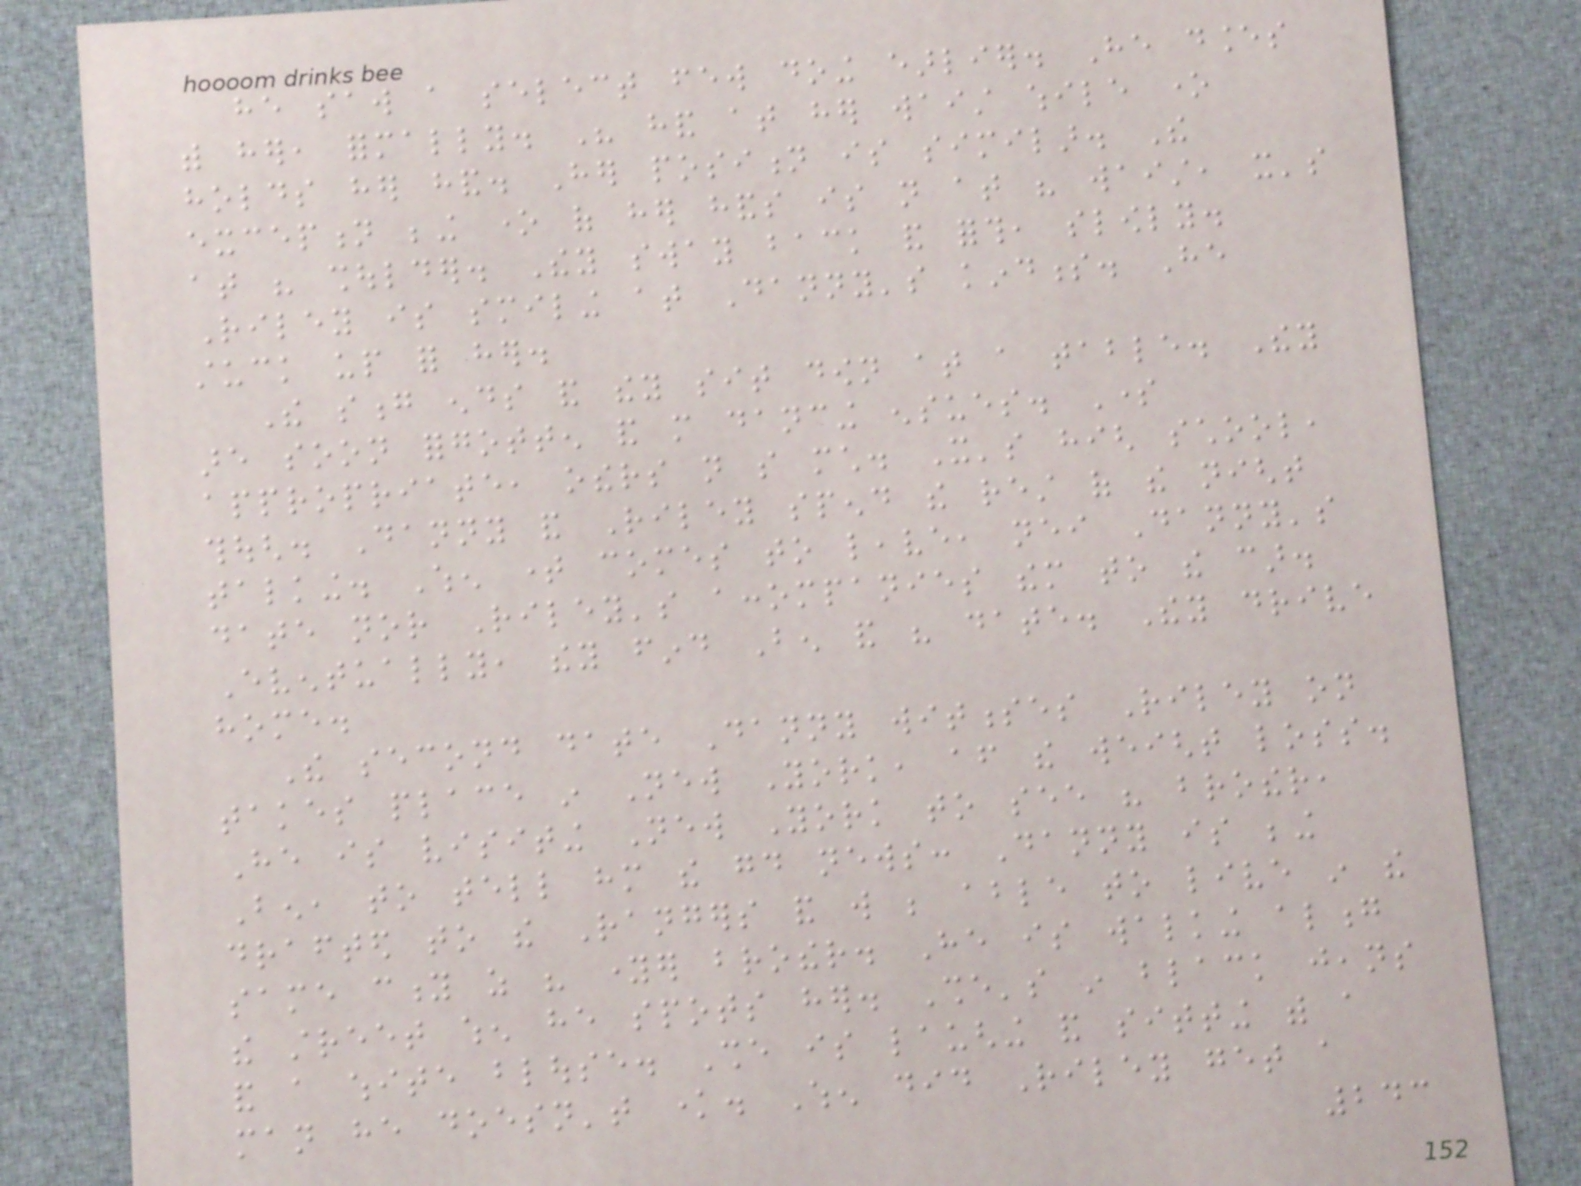he saw a select few doing earlier. He dances
with her, formally. His hand at her waist while one
holds her hand. Her position is similar. The
exception being one of her hands is not at his waist, it's
at his shoulder. They sway back and forth, slowly.
Riley is smiling at Danny's kindness. He
stuck up for her.
The song ends and they sit down at a table. They
are soon forgotten and more dancing ensues. Some
appropriate, others not so much. It's high school,
though. Danny and Riley spend the rest of the night
talking. When time comes to leave, neither Danny's
date nor Riley's accompanies them to the car.
Eventually, they find Ben and his date. They drive
home.
The second date Danny witnesses Riley on
takes place in New York, after the weight loss.
He is visiting New York to see his brother,
Ben, to tell him the good news: Danny is being
drafted to the Rangers and will be able to live in the
same city as his younger brother. He is walking along
the street when he spots her. She's in black jeans
and a white blouse. She is laughing and sitting with a
man he doesn't know. When did Riley get a
243
